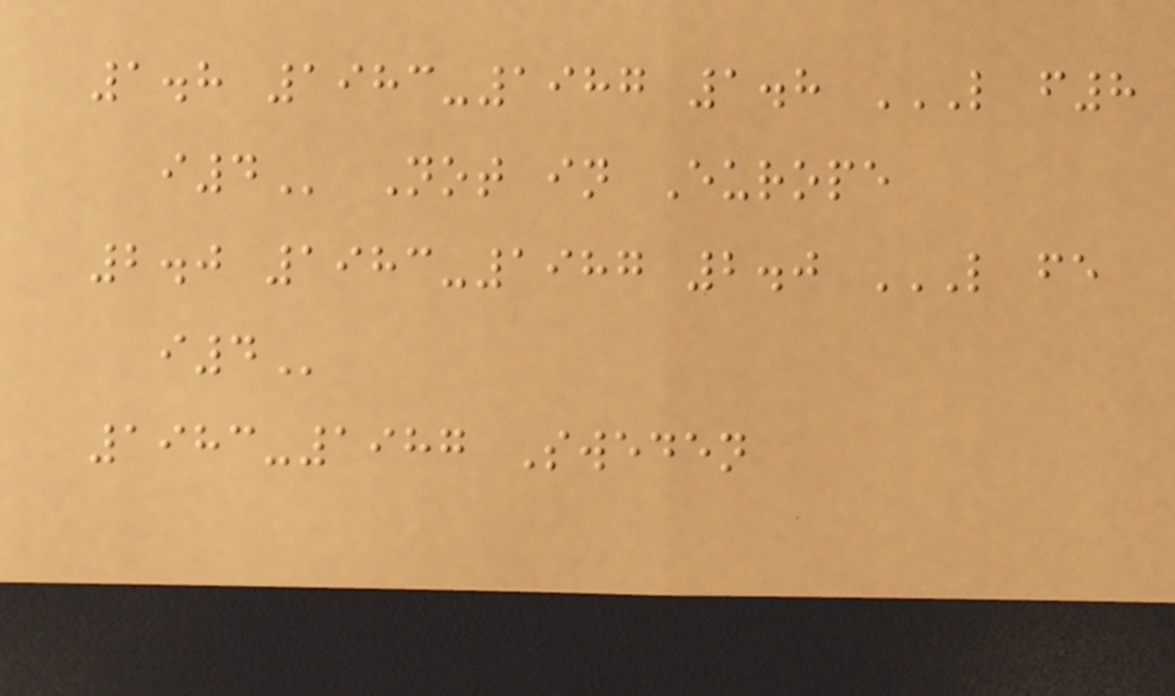1.8 1983-1987 1.8 L F8
I4 Not in Europe
2.0 1983-1987 2.0 L FE
I4
1983-1987 Sweden
